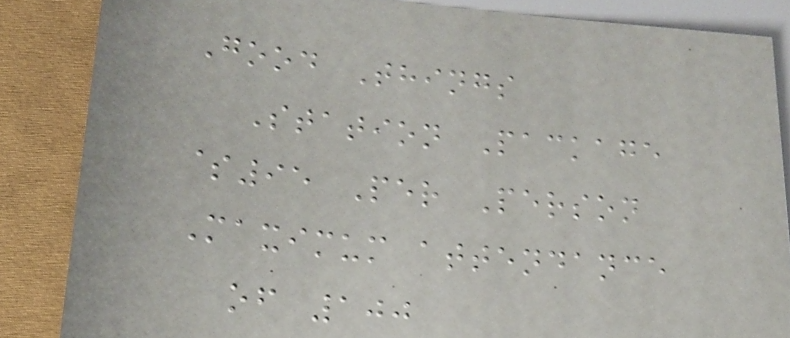Good Things
Station Package
$95 Per Person
Maximum attendance
of 100
